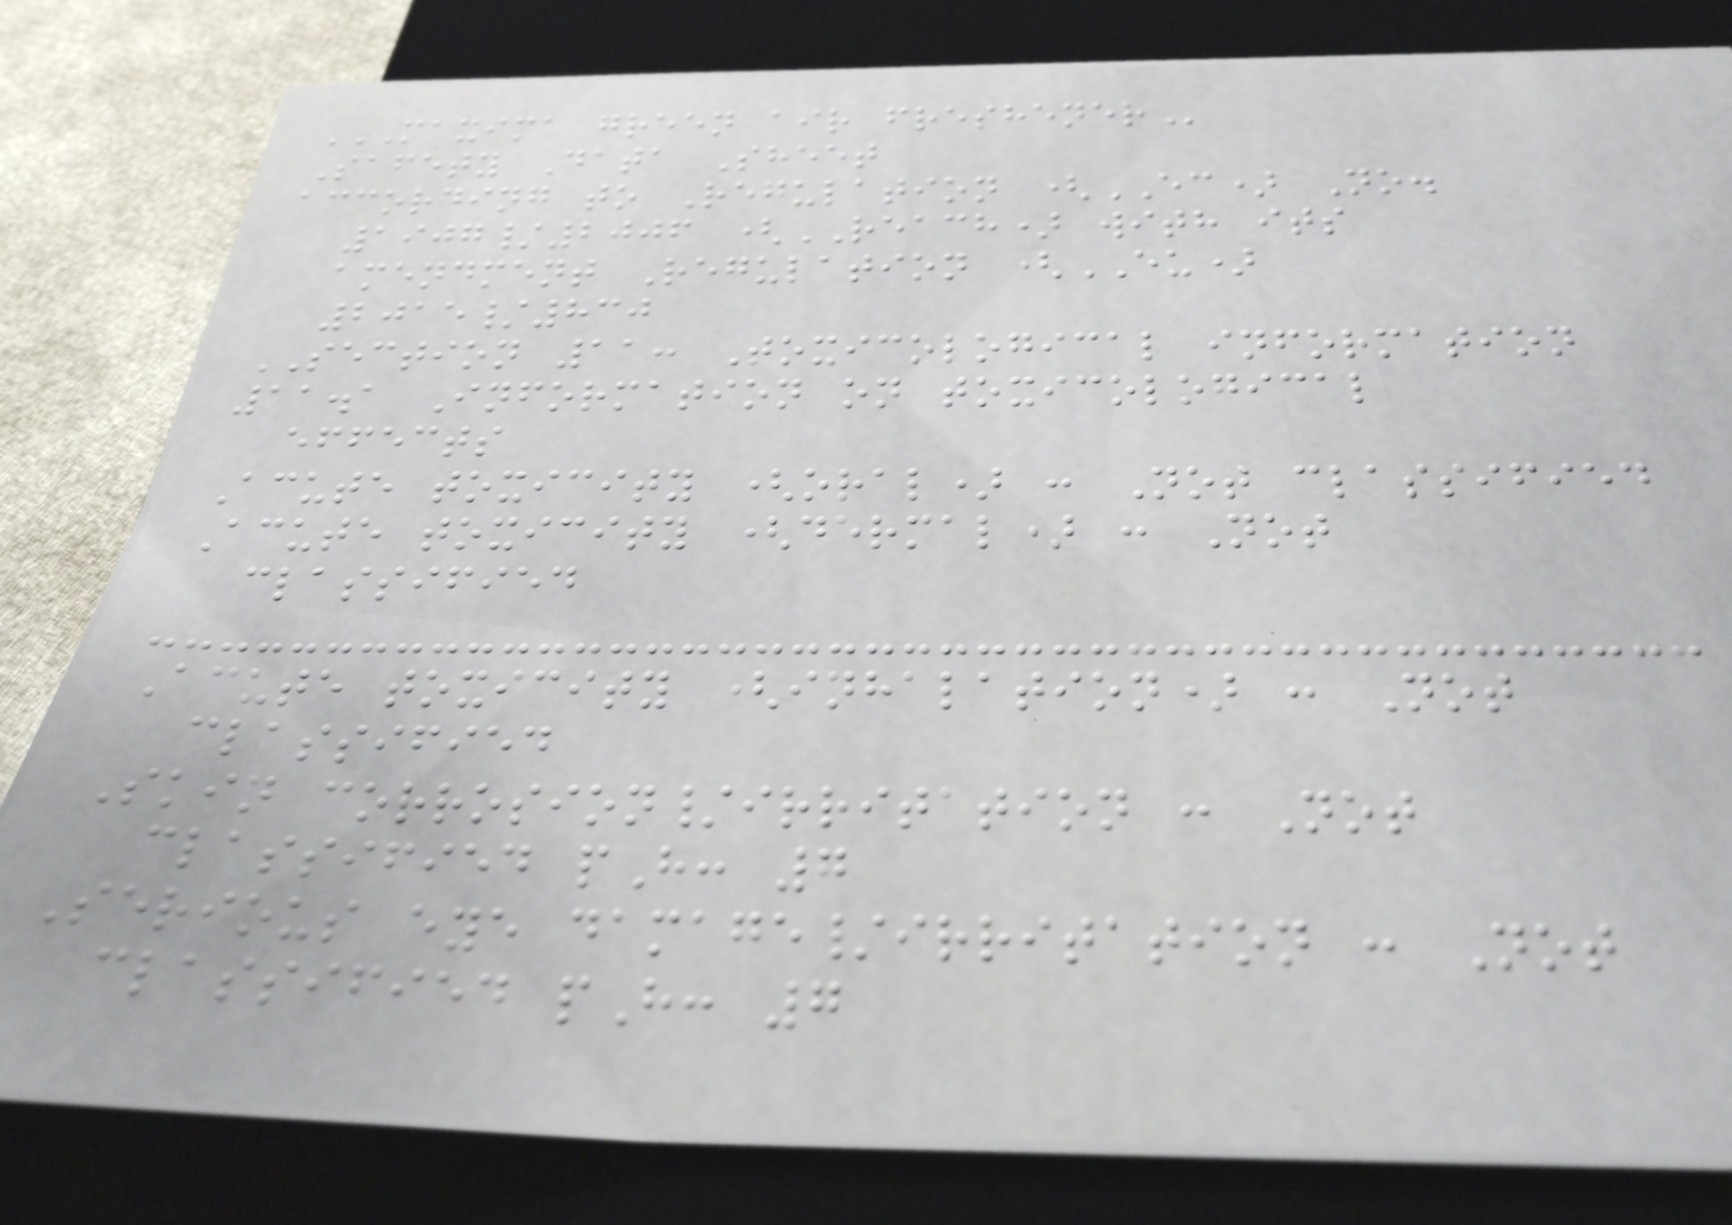MAXIMA GREEN AIR FRESHENER
Safety Data Sheet
according to Regulation (EC) No.
1907/2006 (REACH) with its
amendment Regulation (EU)
2015/830
SECTION 11: Toxicological information
11.1 Information on toxicological
effects
Acute toxicity (oral) : Not classified
Acute toxicity (dermal) : Not
classified
Acute toxicity (inhalation) : Not
classified
Skin corrosion/irritation : Not
classified pH: 7
Serious eye damage/irritation : Not
classified pH: 7
